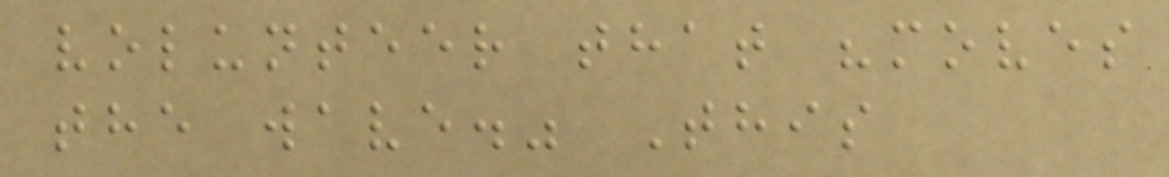volunteer that "moves
the wave." This
